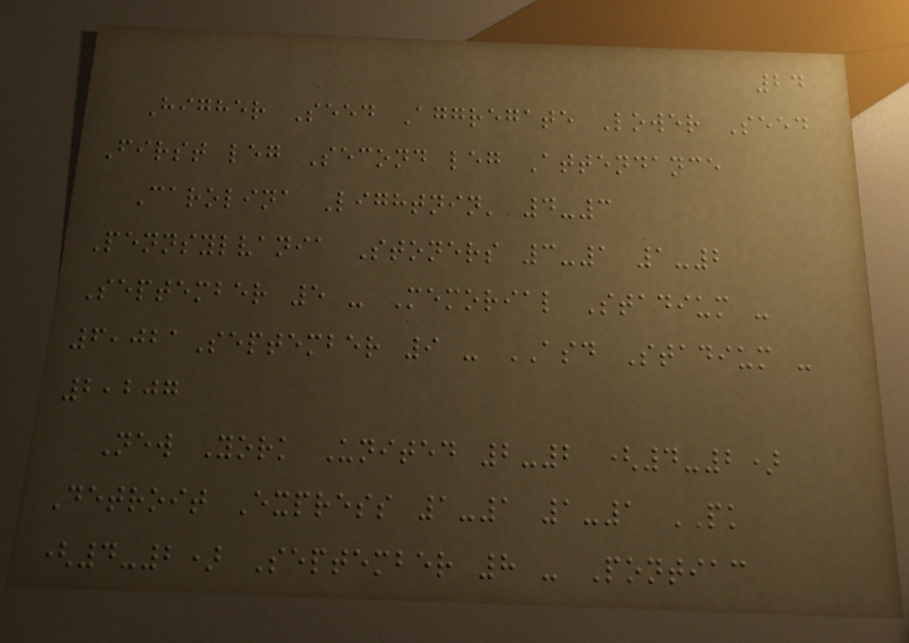24
Higher Seed Aggregate Lower Seed
First leg Second leg Attendance
Carolina Lightnin' 4-3
Pennsylvania Stoners 3-1 1-2
September 5 - Memorial Stadium -
6,021September 9 - ASD Stadium -
2,207
New York United 2-2 (4-2)
Detroit Express 1-1 1-1 PK
(4-2) September 8 - Pontiac
